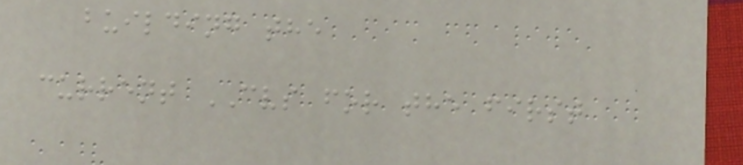building the
current CVS for the first
